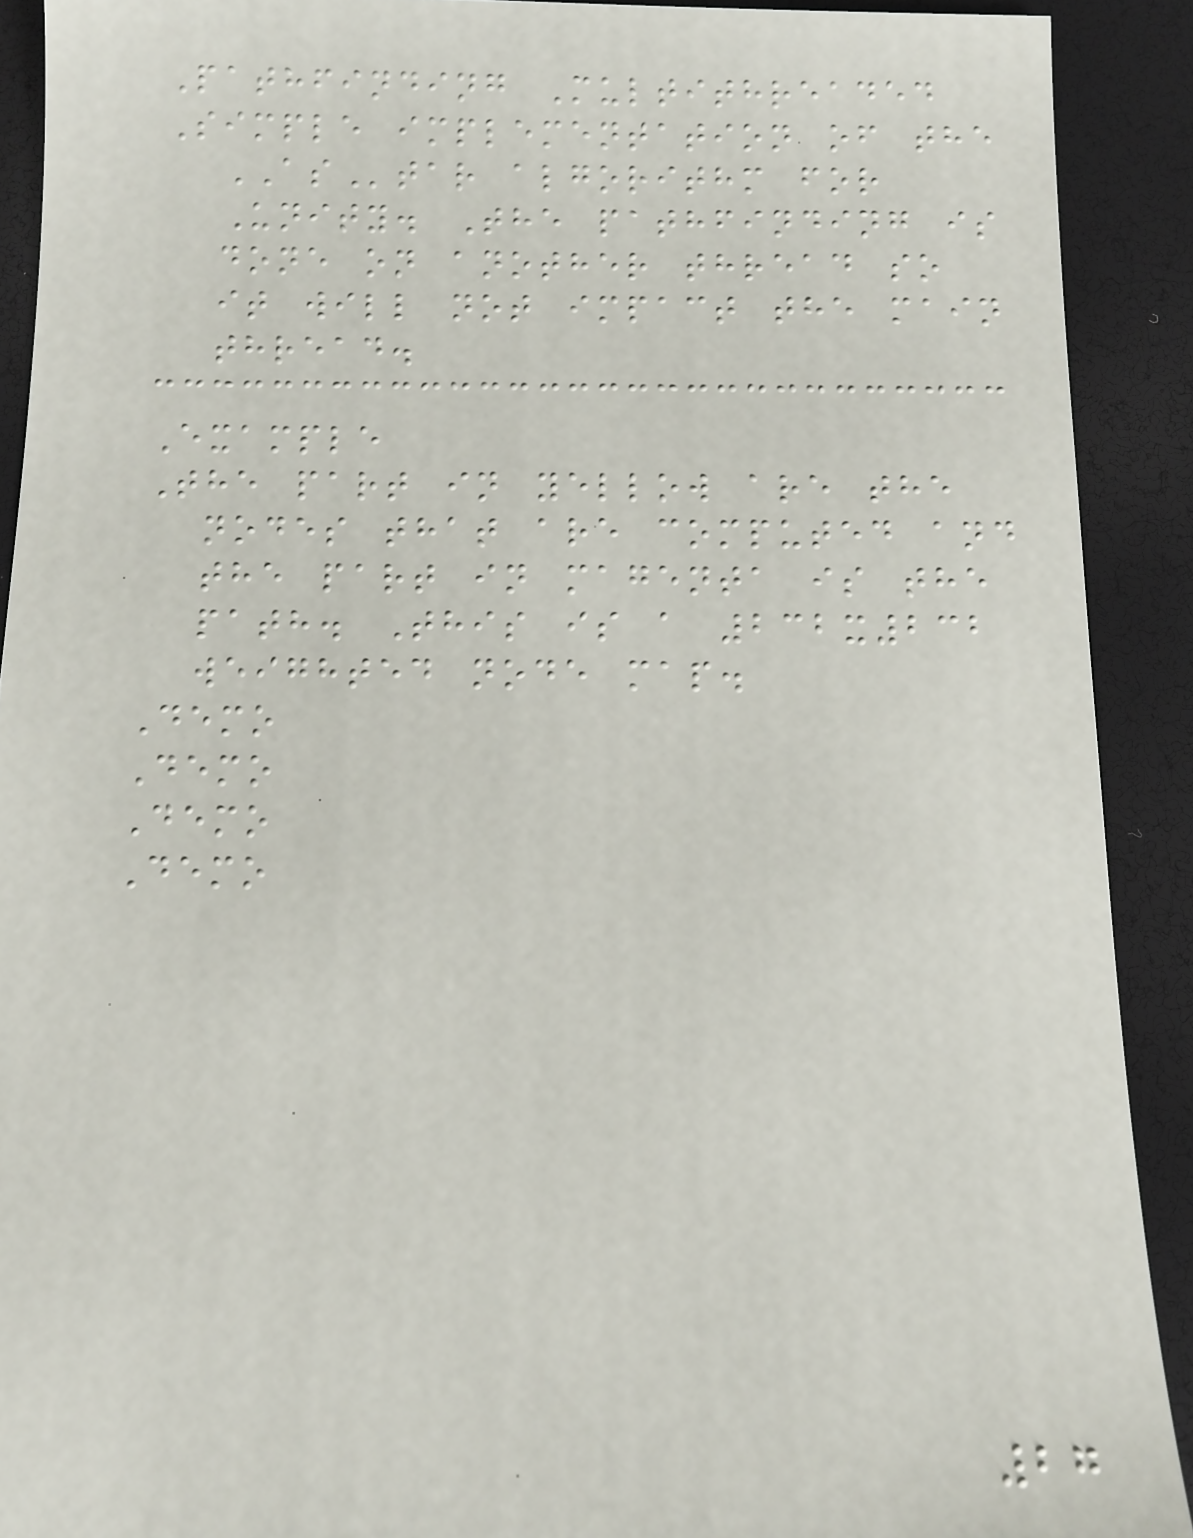Pathfinding Multithreaded
Simple implementation of the
AStar algorithm for
Unity. The pathfinding is
done on another thread so
it will not impact the main
thread.
Example
The part in yellow are the
nodes that are computed and
the part in magenta is the
path. This is a 232x232
weighted node map.
Demo
Demo
Demo
Demo
27
